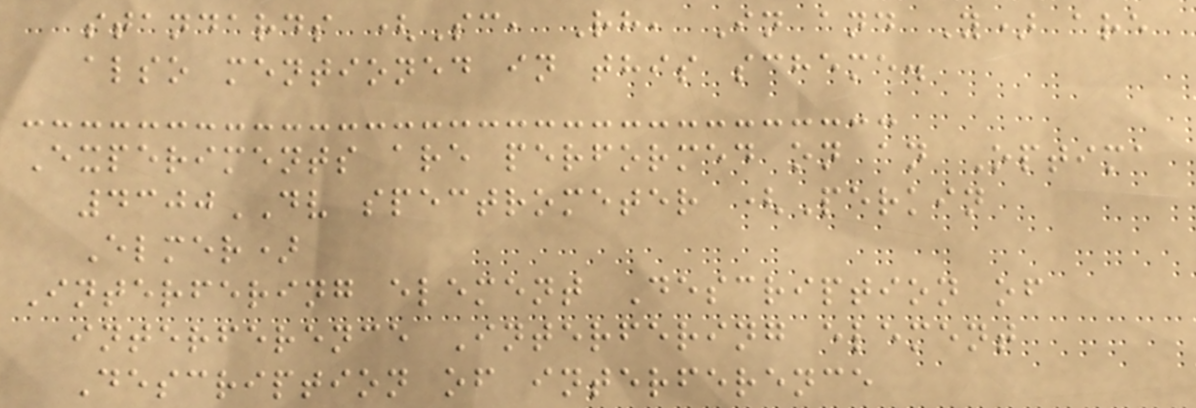standards (Sc, Rh, In and Y) are
also mentioned in this scheme.
Experiments are performed on an Optima
4300DV spectrometer (Perkin
Elmer)
Interfering element Description of
interference Interfering element
Description of interference
